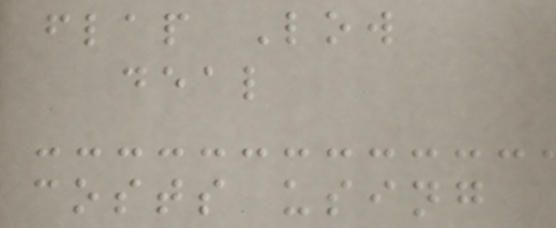flap Low
deal
costs using
